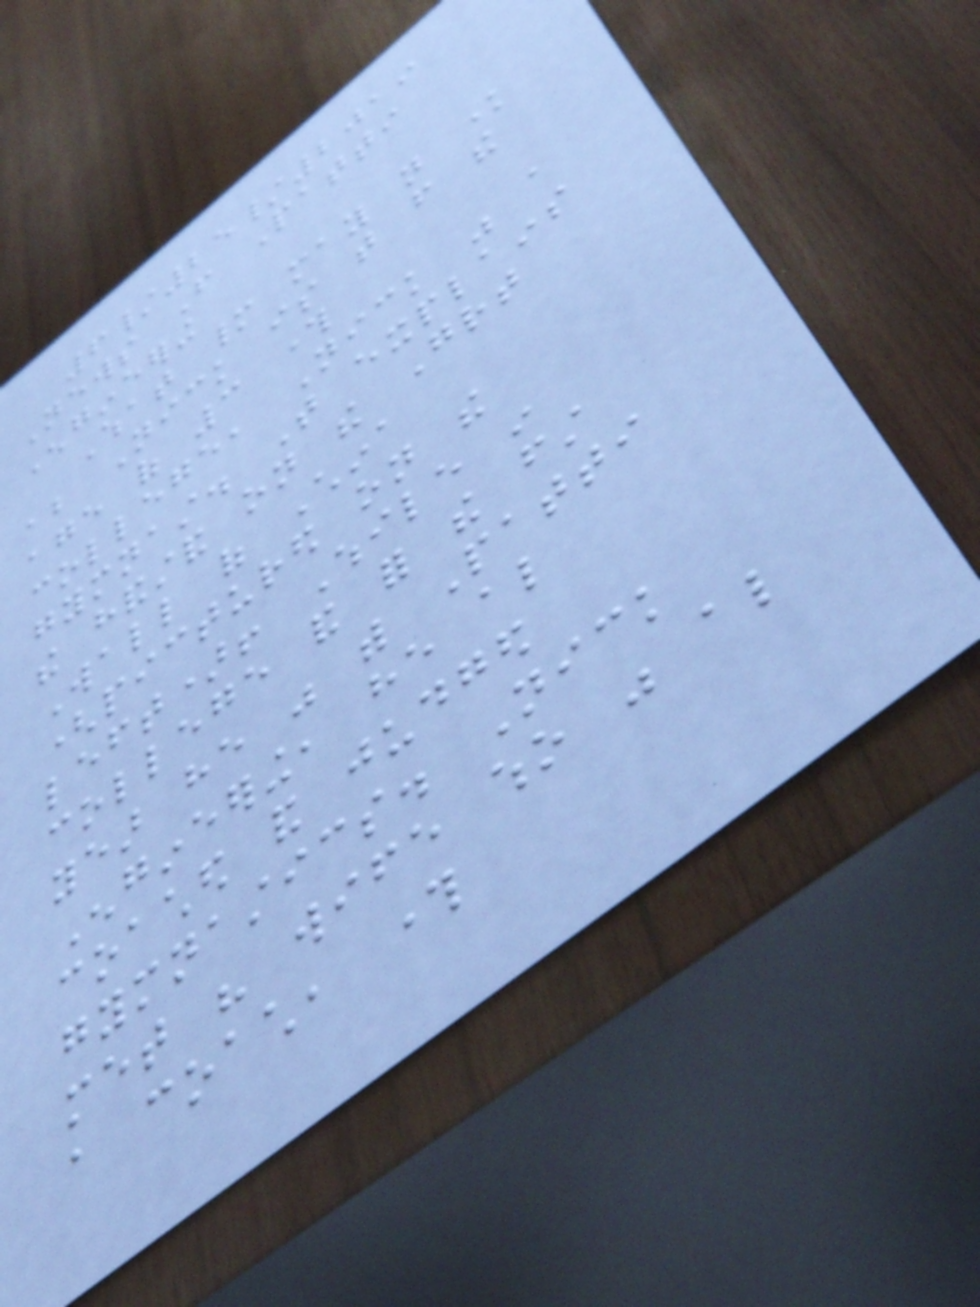6/25/2019
News From Patti
Engineering
What many may not know
about Nick is that from the
age of 3 through
college, Nick was a
gymnast. That explains
the handstand on the Great
Wall of China
(pictured on the
left)! While in
college and for the first
year he was with Patti
Engineering, he also
coached and judged
gymnastics. Nick
met his wife who was also
a coach, through
